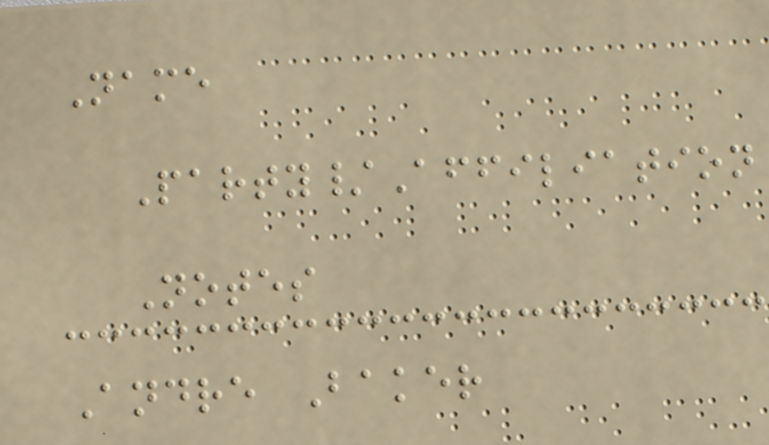Name
Party/Affiliation
Notes
Andre Baker
